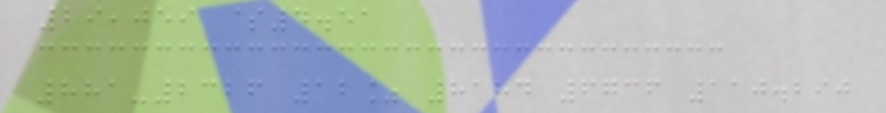29,059 $4.51
881-2326 12% 8184 6736 110.290
